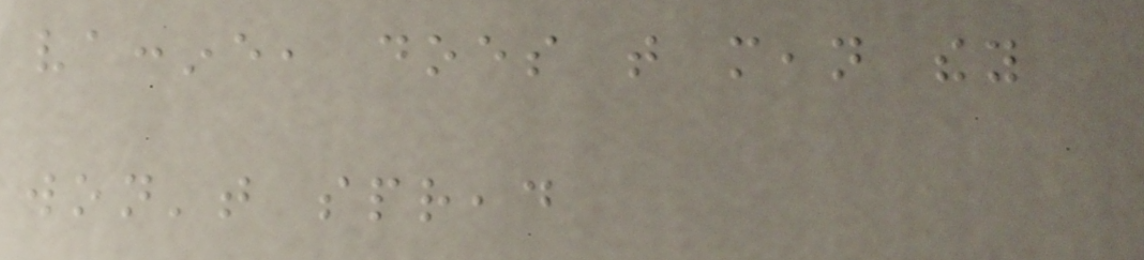vaccine, does that mean they
won't spread
